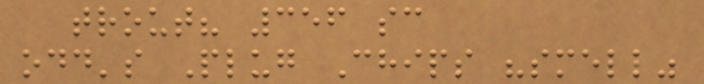trout? 356 sc
odd's Plug Chips "smell"
